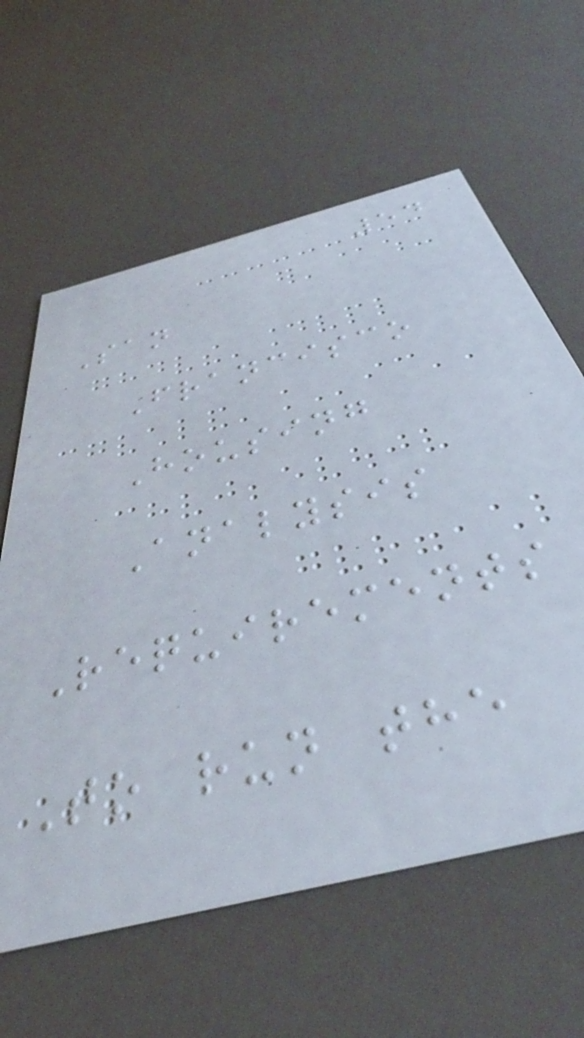54
San
Francisco
Housing
Analysis
Requirements
To run the
